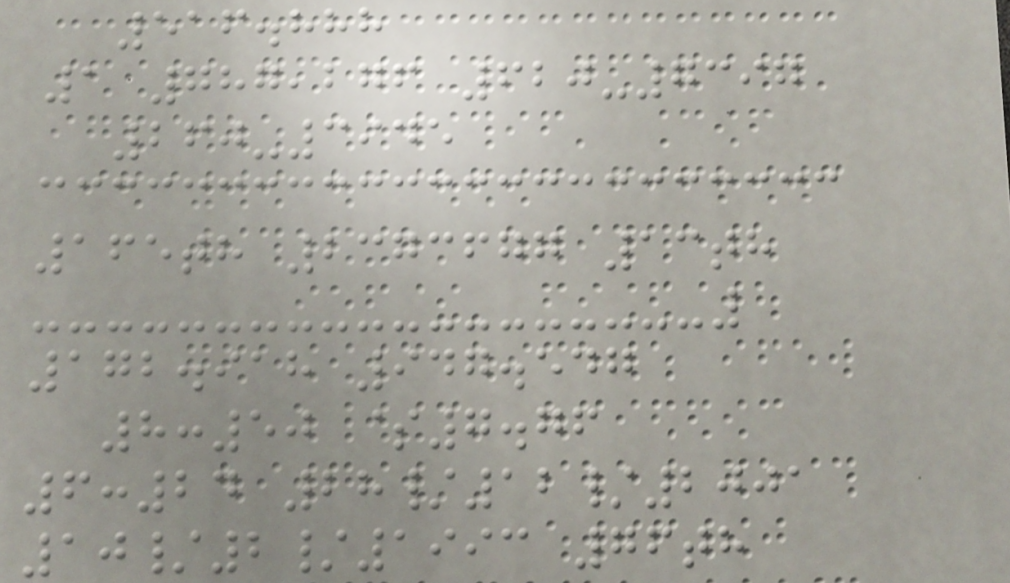516.888
1 787,276 620-7397
260-3945
165th 2373677 13th
172.918 947.547
8:50 $7.76
6:24 28/12/2001
10/2/1993 76th
